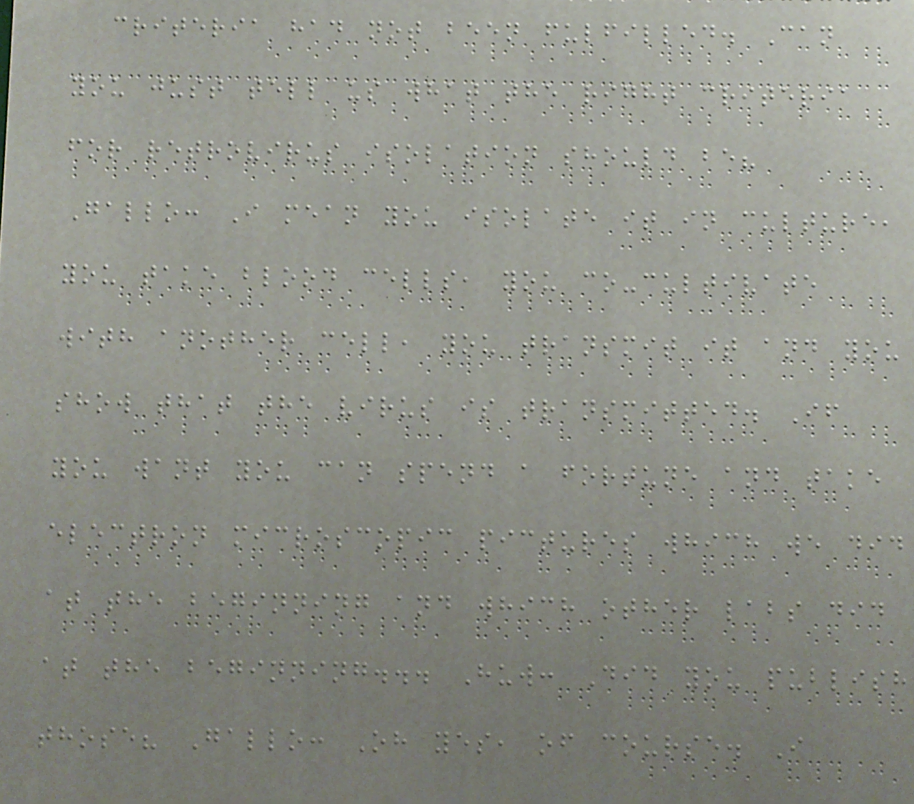criteria had not been fulfilled. Can
you just tell us what the right criteria
for retrovirus isolation should be?
Gallo: I mean you isolate it in culture,
you take blood cells, you co-cultivate
with another cell, you transmit it and you
show that the virus is transmitted. If
you want you can spend a fortune and take
electron microscopic pictures which we did
at the beginning and which other labs did
at the beginning... Huw: Did you publish
those? Gallo: Oh yes, of course. I
